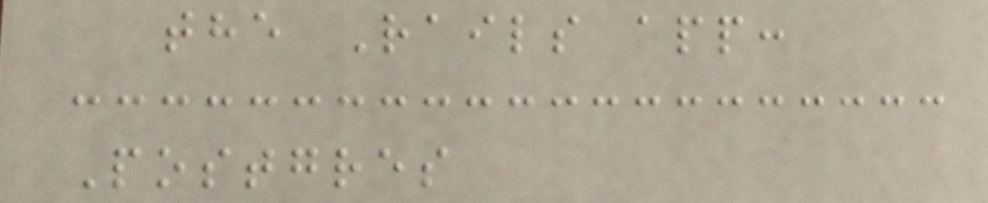the Rails app:
Postgres
